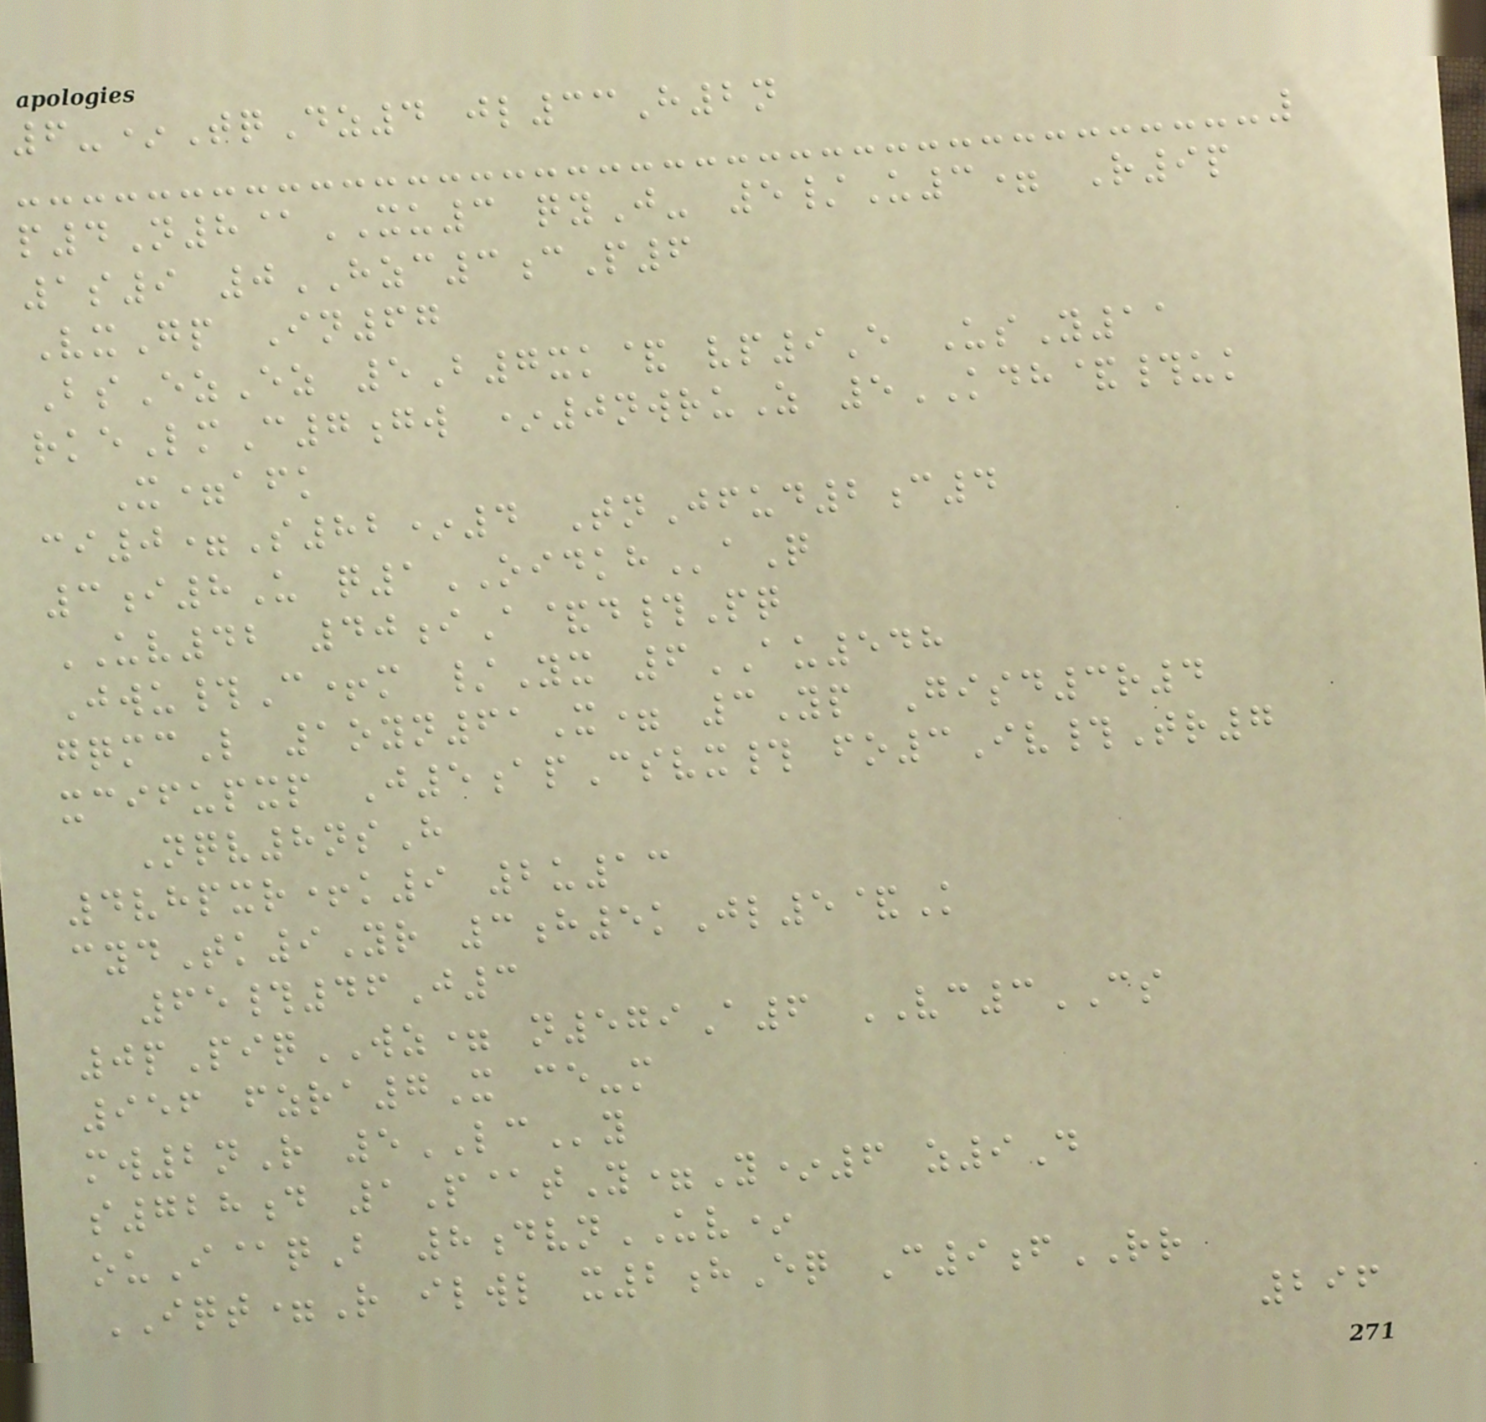6-*TqDz4 jl33H2n
p4N8@XU3 qyJ- 5/U3= R9p
1s9 0HZC3cP6
VxGp In67
BsEzEz 5B7xk& vp9E UsY11
rkeLmC7gw *0nwruZ 5KDH&#uk
X=afk
ci0=S82*4 TnJfud2c4
3i8U q1OIDKHaQ
UV42 40iA&d#Pq
Jwu#C+m /Yx 6AU548
gqmcL 1oyn61X= 3Yp Gisd3r4
xcifupxp J5apCsvx# fo3Iv#Tr7
Nqv8nsH
4vhpxr+k9 2u13
cydTk9Yr 3h5kJl5&K
65#46J3
0pPiqWZ= n579A6 VC3CS
956 fzra7X ce-m
mw2nR 5LCy
s728d 1P@tY=Y*6 z9D
ouI@qB 8dvnUV*
IQT=R ilwl x2hEq C9fRR
296
